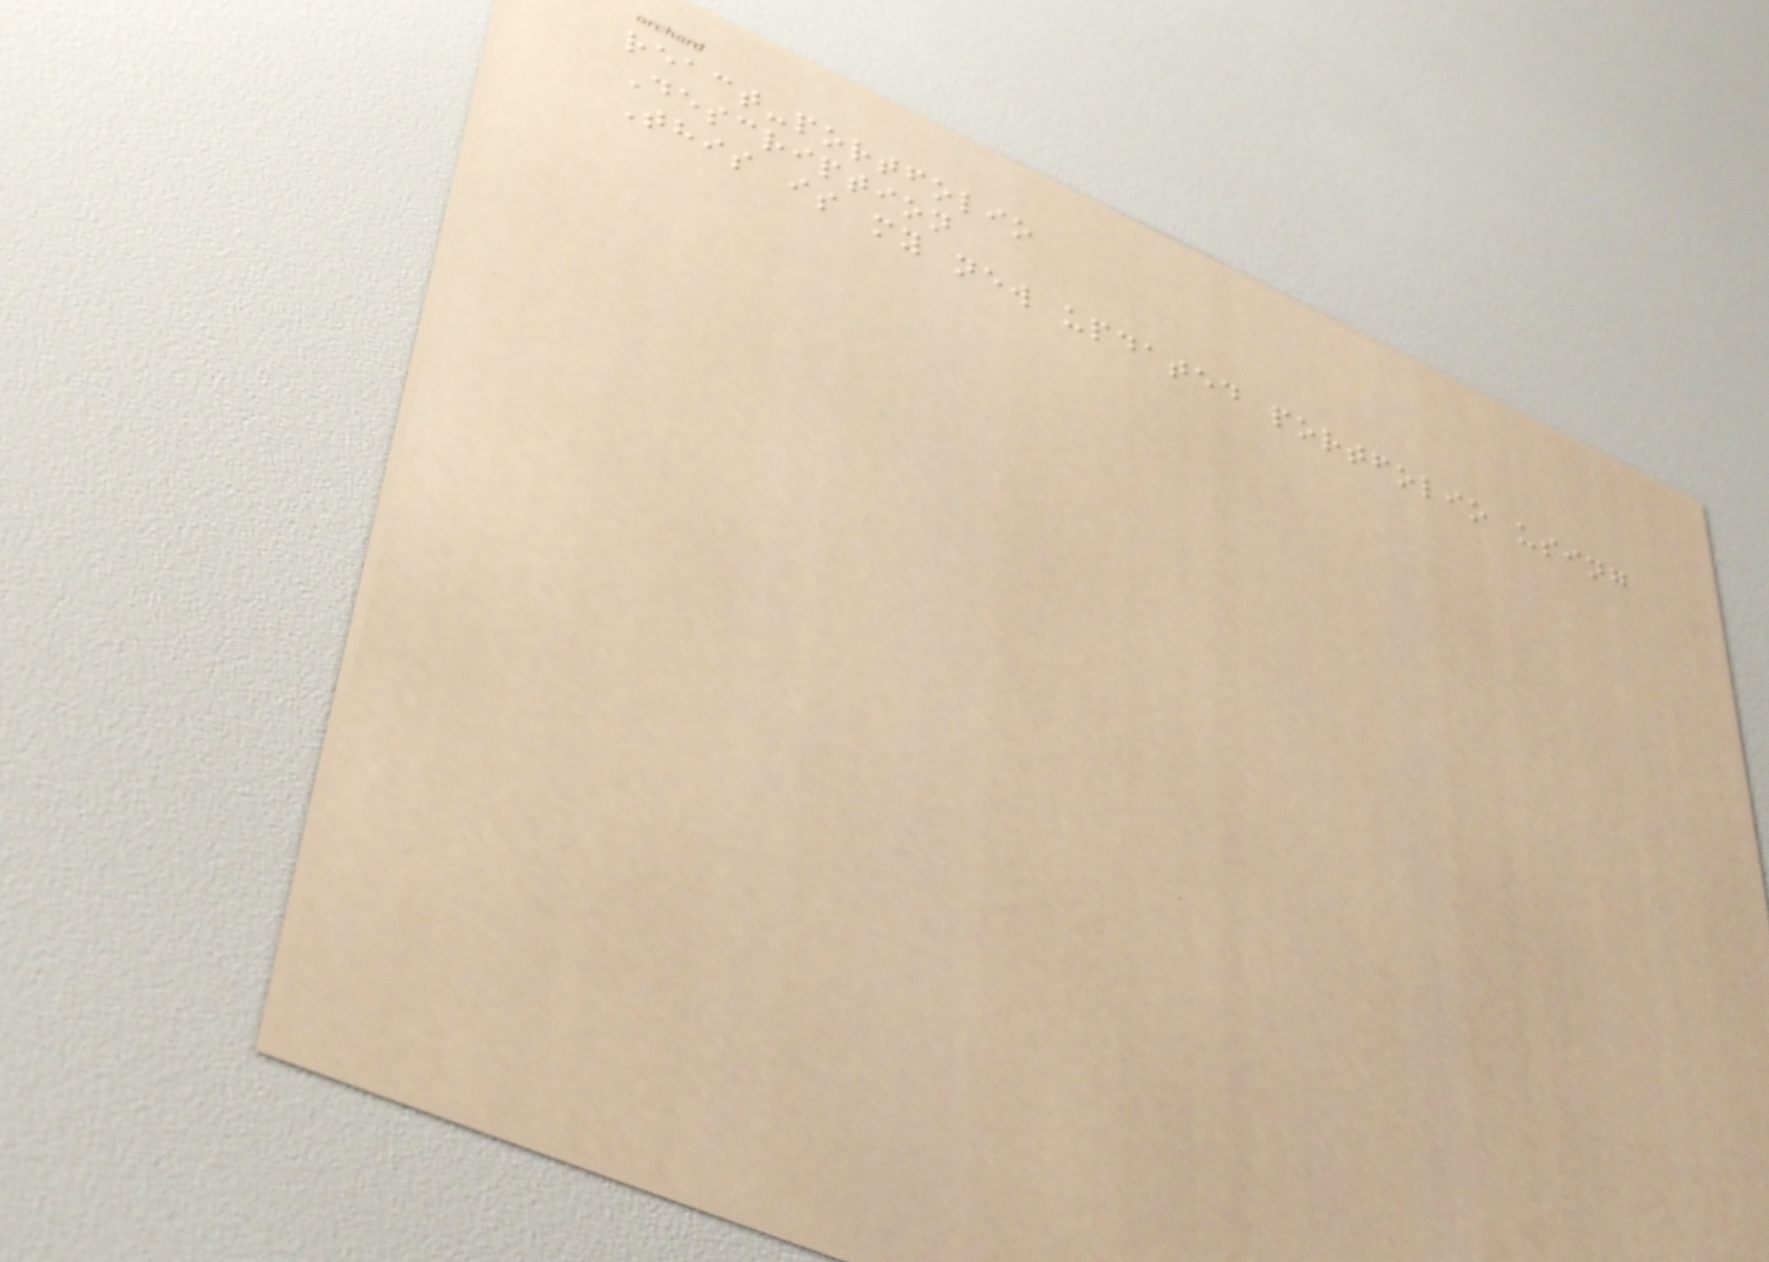react-portfolio
Description
This is my new updated portfolio using
